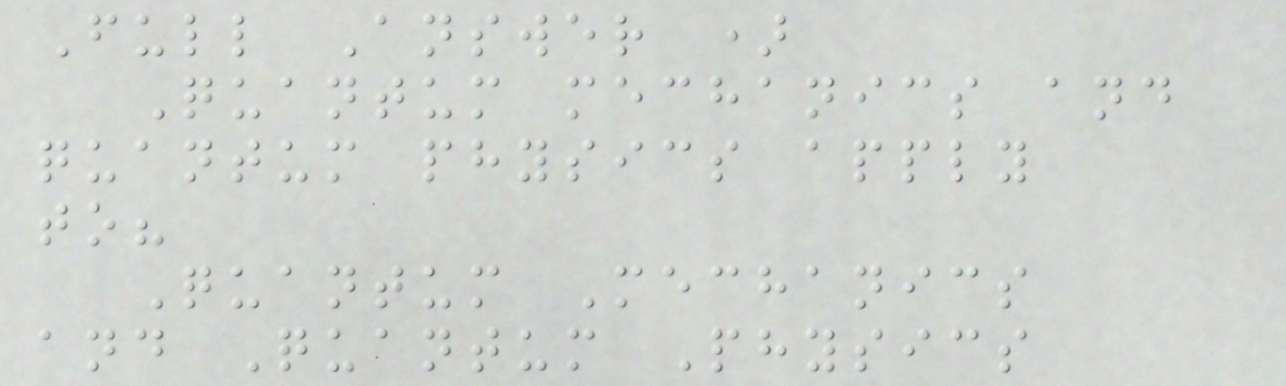Full Answer )
Quantum mechanics and
quantum physics apply
to?
Quantum Mechanics
and Quantum Physics
